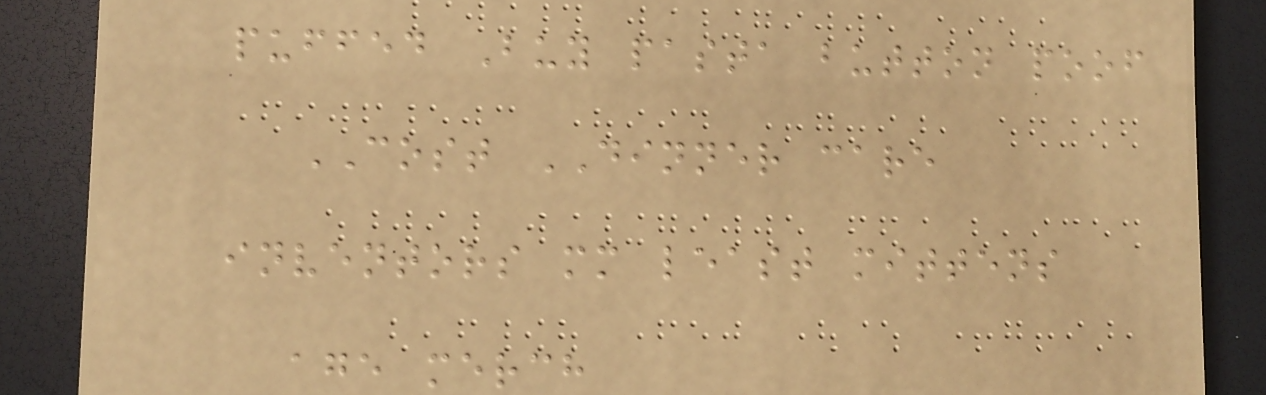puffed Buy pasta button poof
COST DINNER care
inventors mm least mittens
age merch
